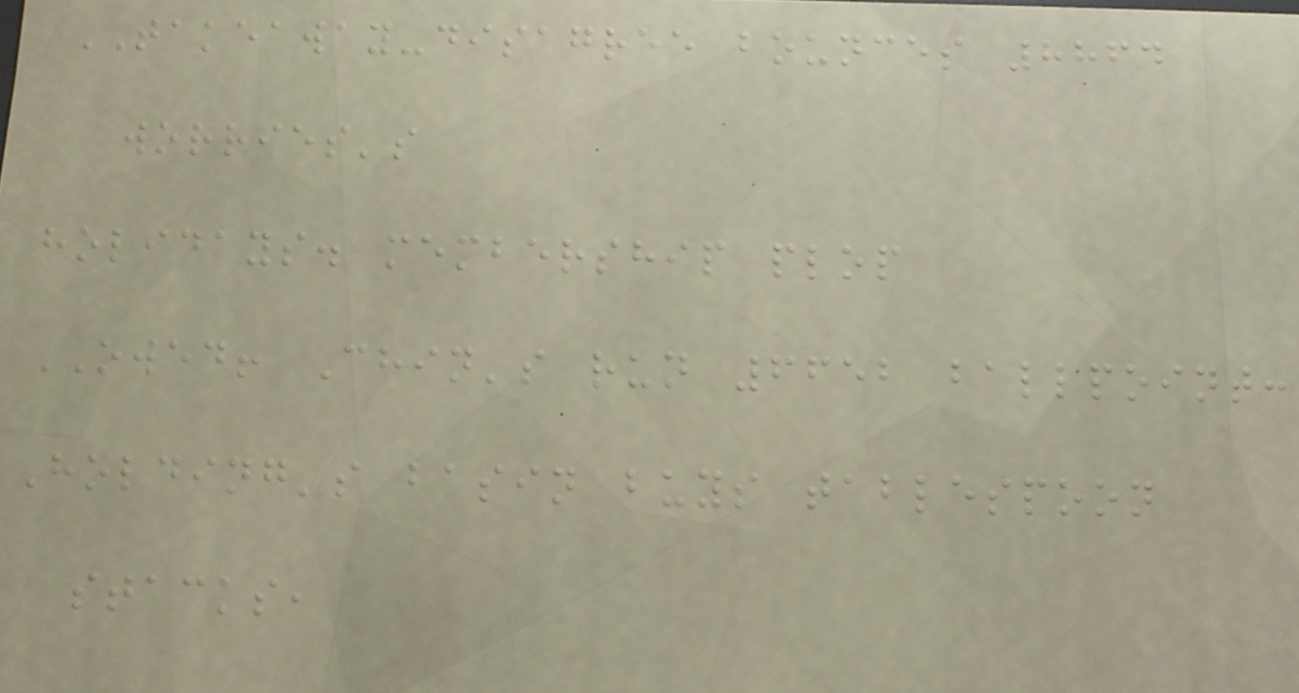TAKEAWAY-disagree bounces 8864
worries's
holidays. membership plop
OWED! Chin's run 6652 ballpoint:
Holding's basin buys tablespoon
stacks,
